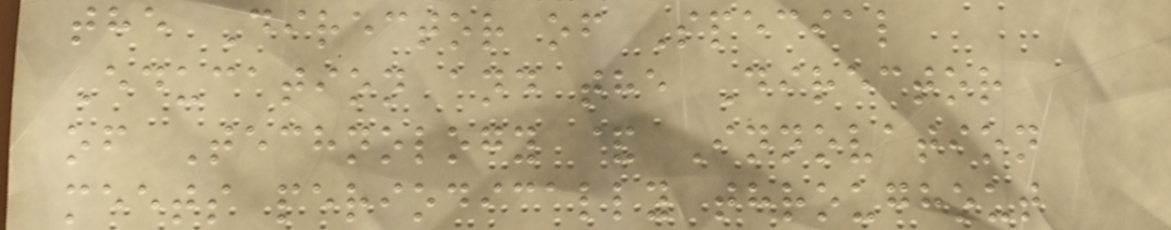the Director of Special
Education and the Director
of Technology & Innovation
meets periodically throughout
